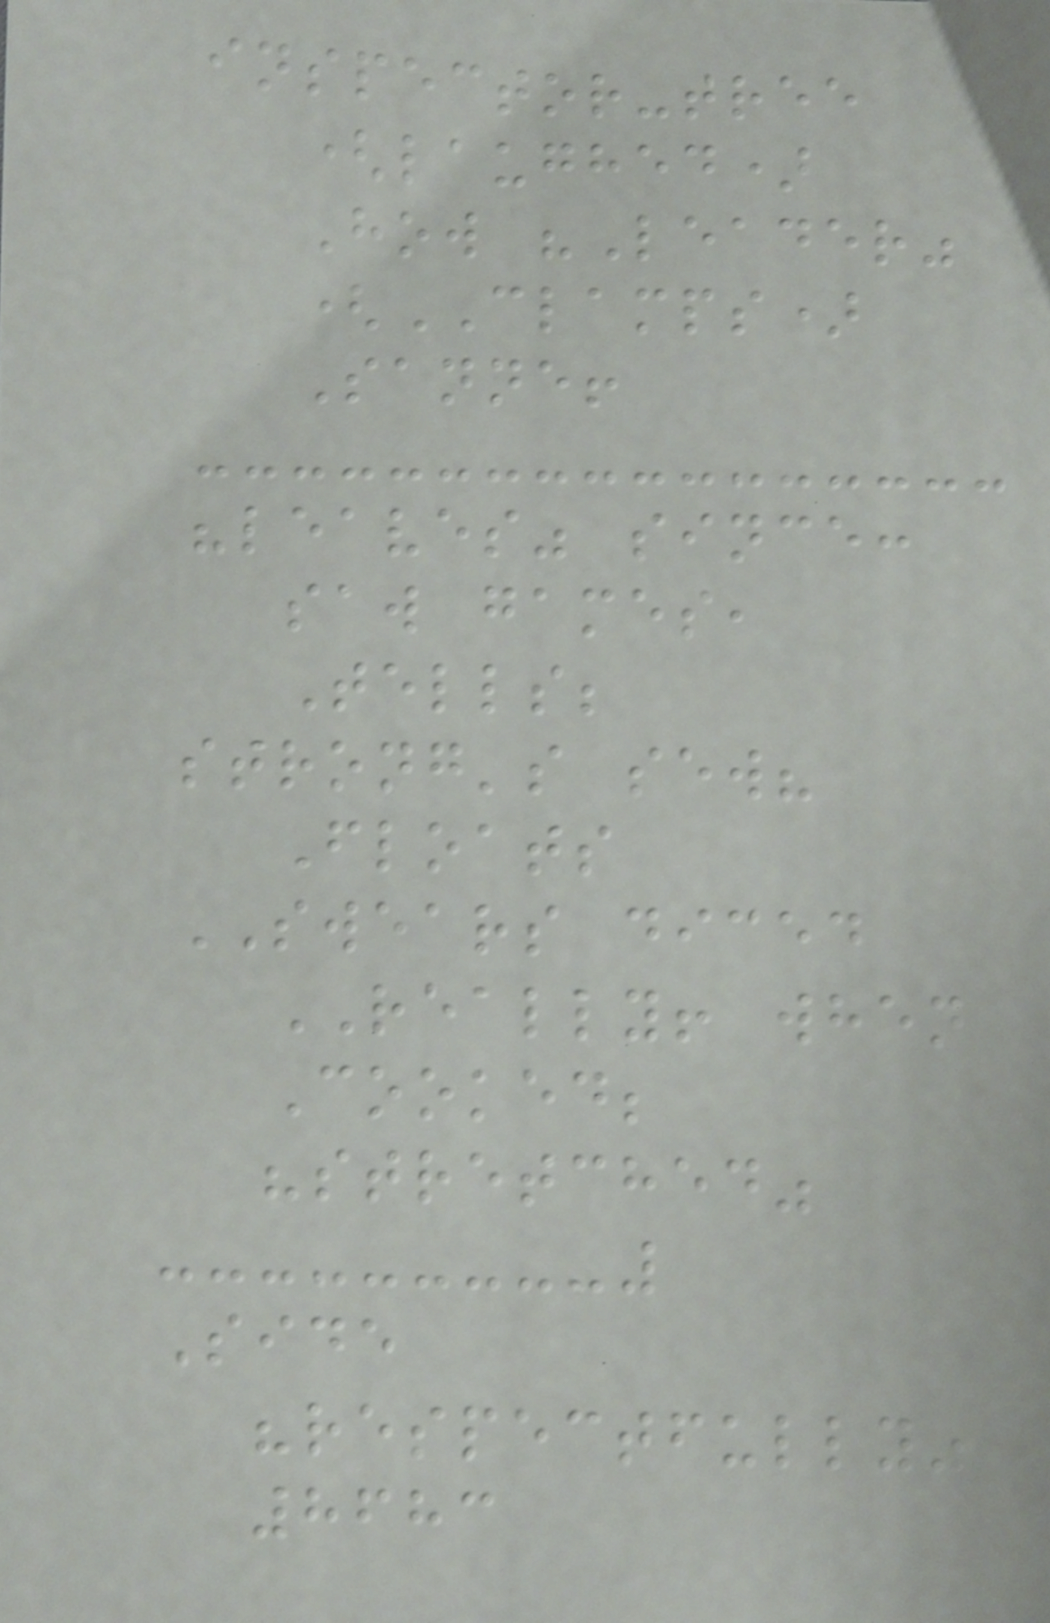inspector-tree
(laughed)
How "Leader"
(CLAMPS)
Sanne!
"leaves" since:
saw games,
Tells;
strong's sew?
Floats
SWEARS diced
REALLY! when
Cooked;
"stretched"
Side
"respectfully"
8683
